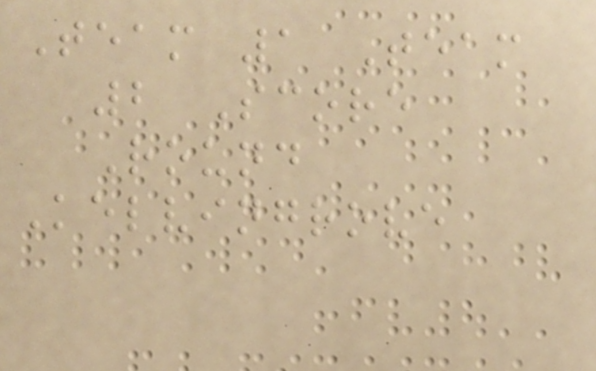Team 1 Team
2 Score
Round
Kelvingrove
